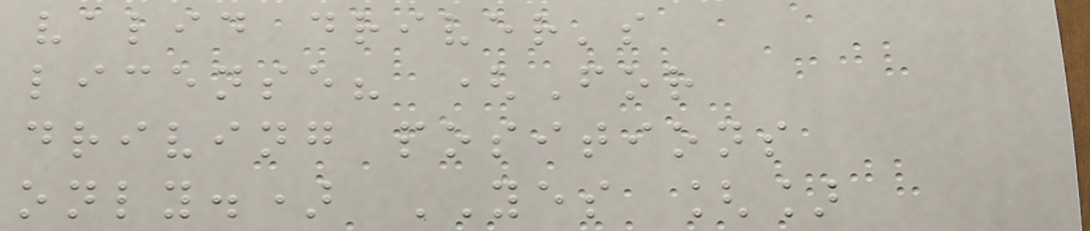valid driver's
license? (For
driving positions
only.) YES []
